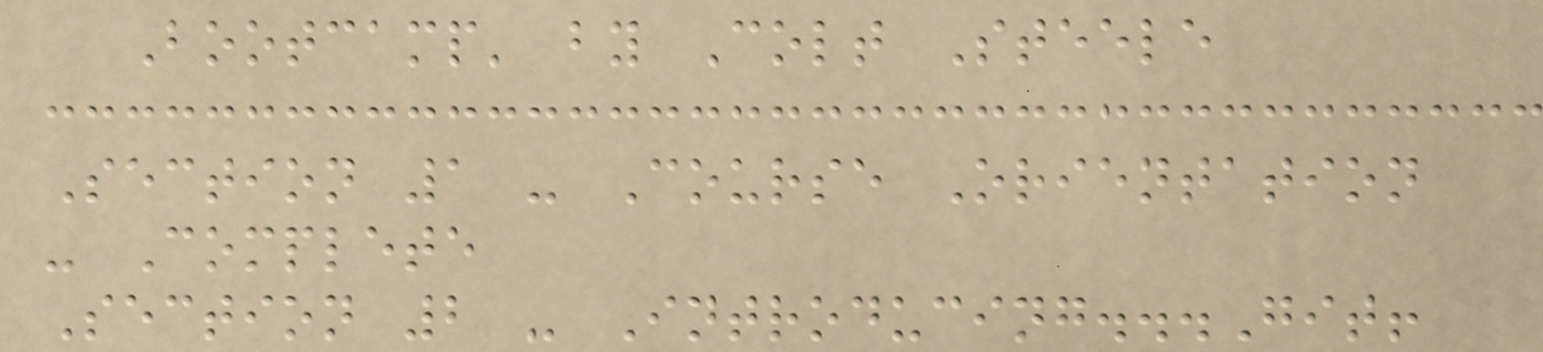Bootcamp' by Colt Steele
Section 1 - Course Orientation
- Complete
Section 2 - Introducing...Git!
